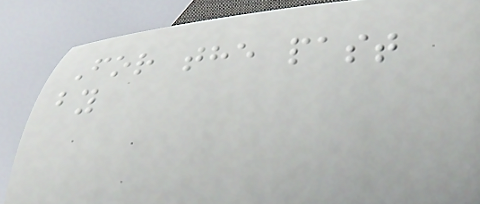For the past
by
